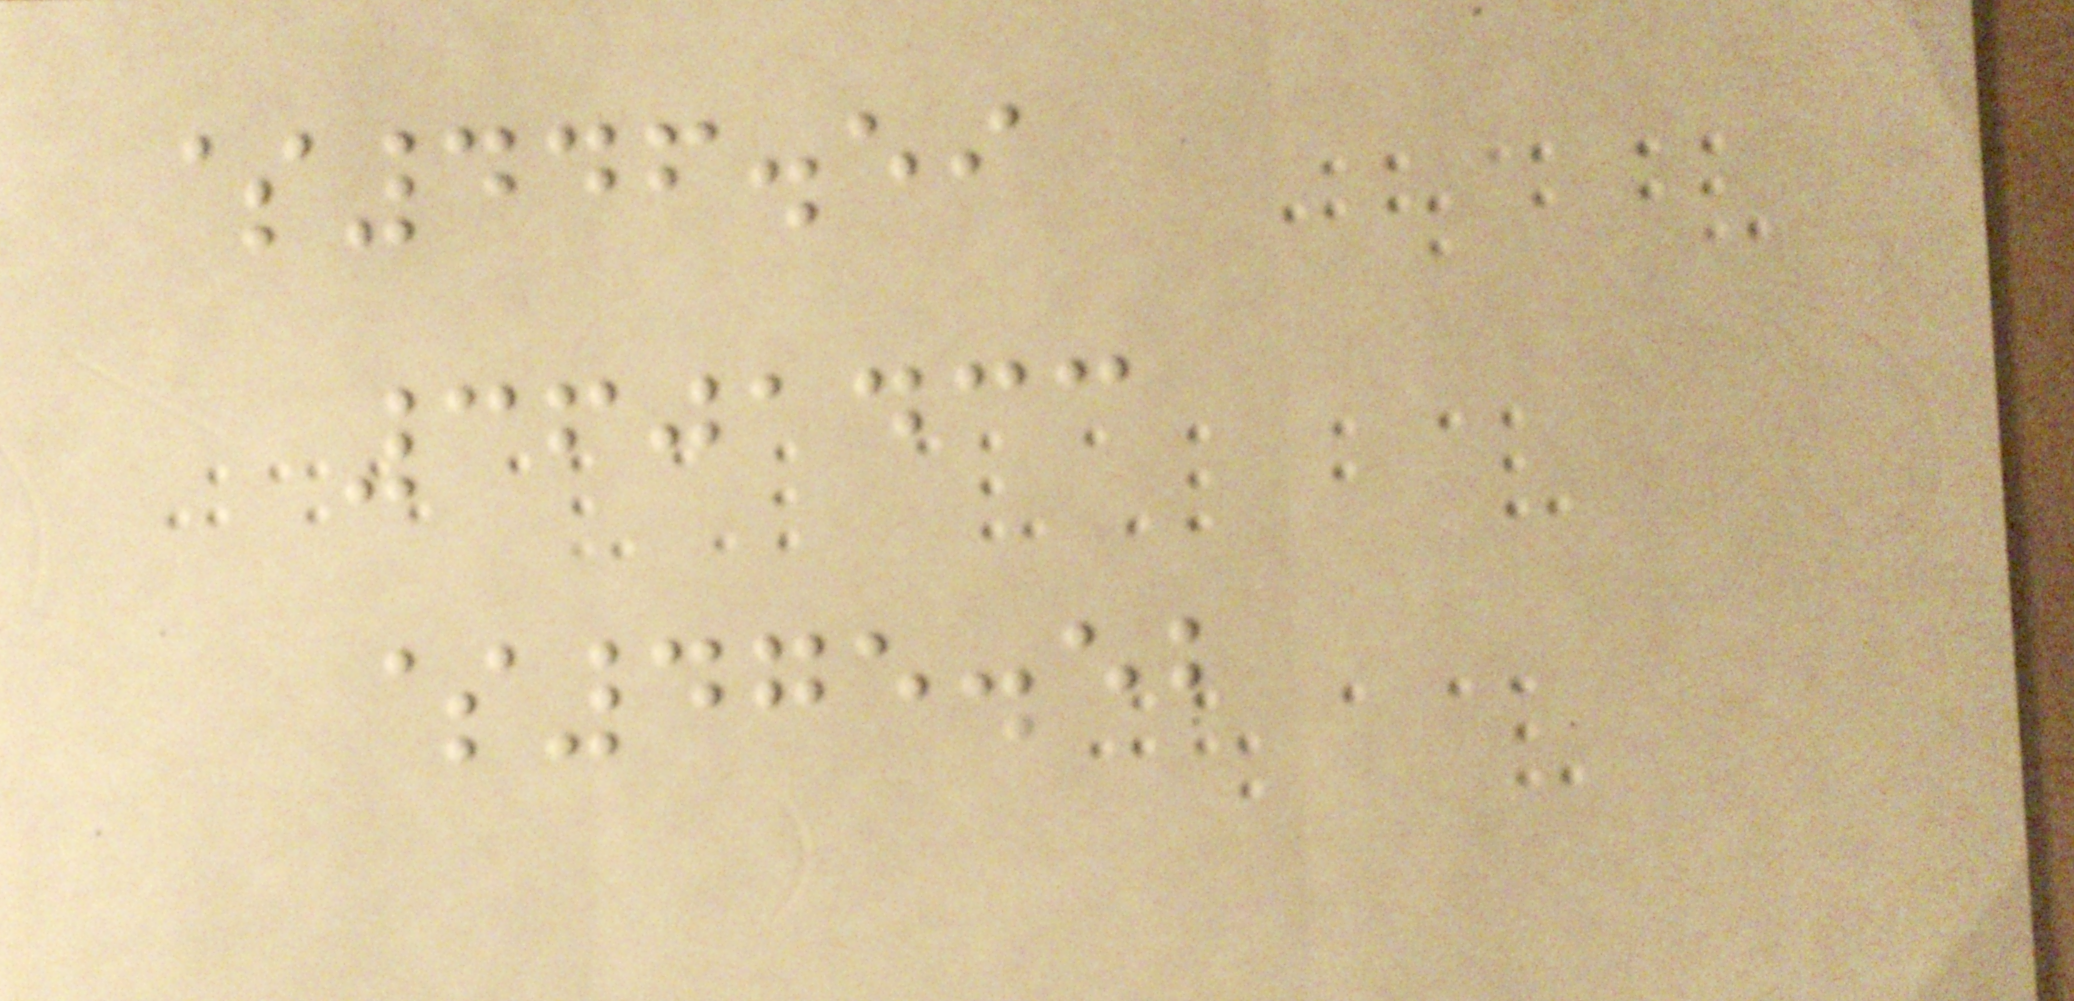$446.59
3601433
$475.52
